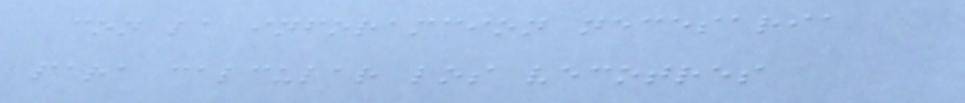con la inforamcion necesaria
para calcular los vecotres
